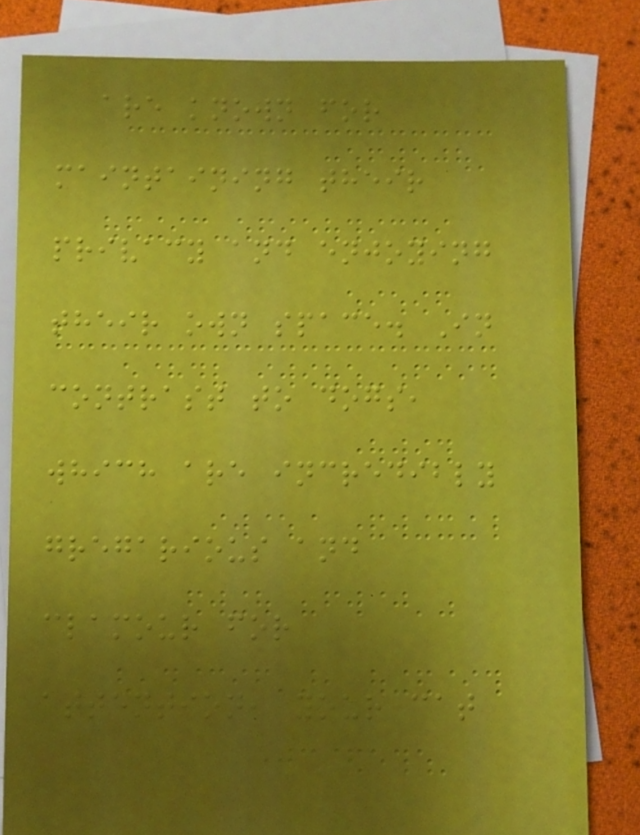are known for
maintaining their
privacy and enjoying
their own space. In
contrast to dogs,
which are incredibly
gregarious and
clamour for
attention, your cat
